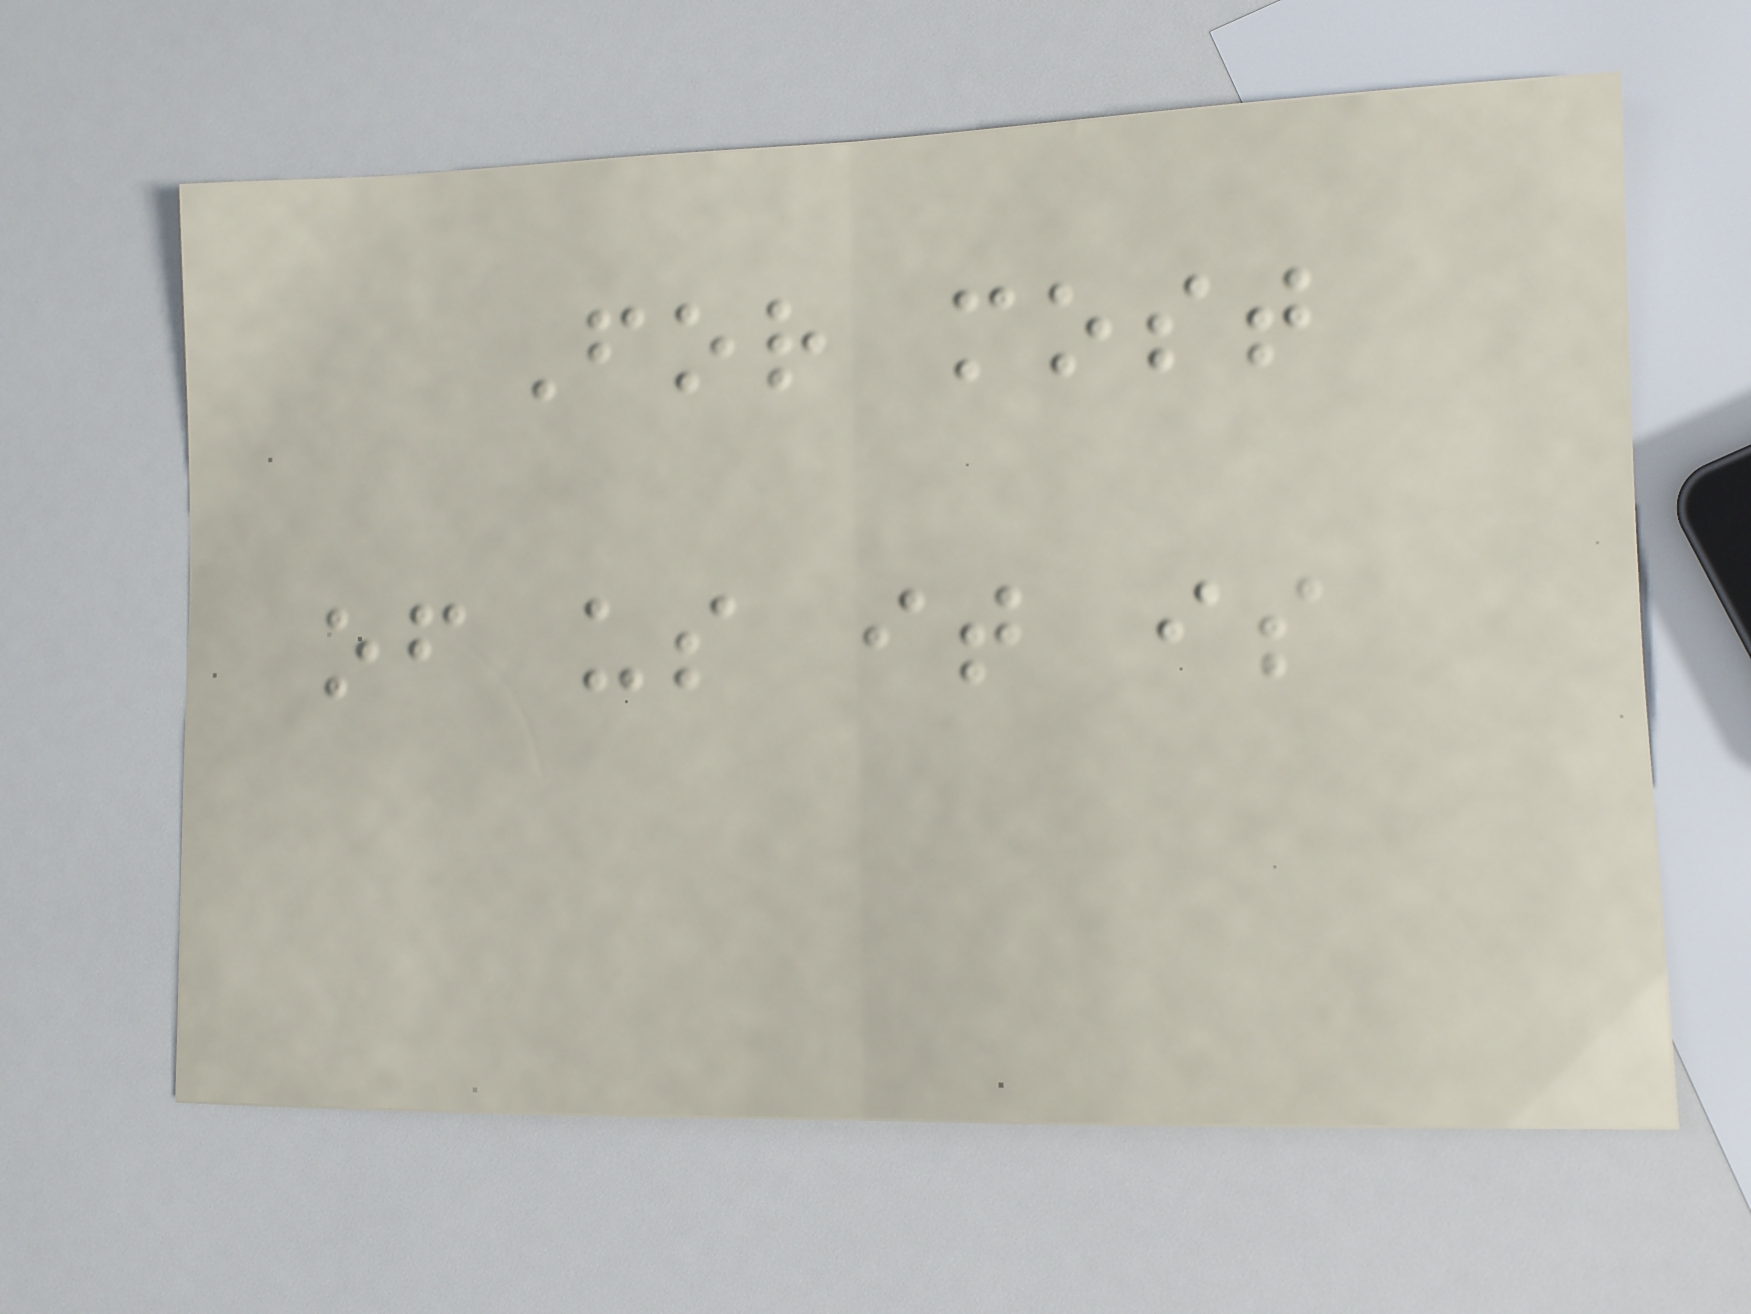For most
of us it is
